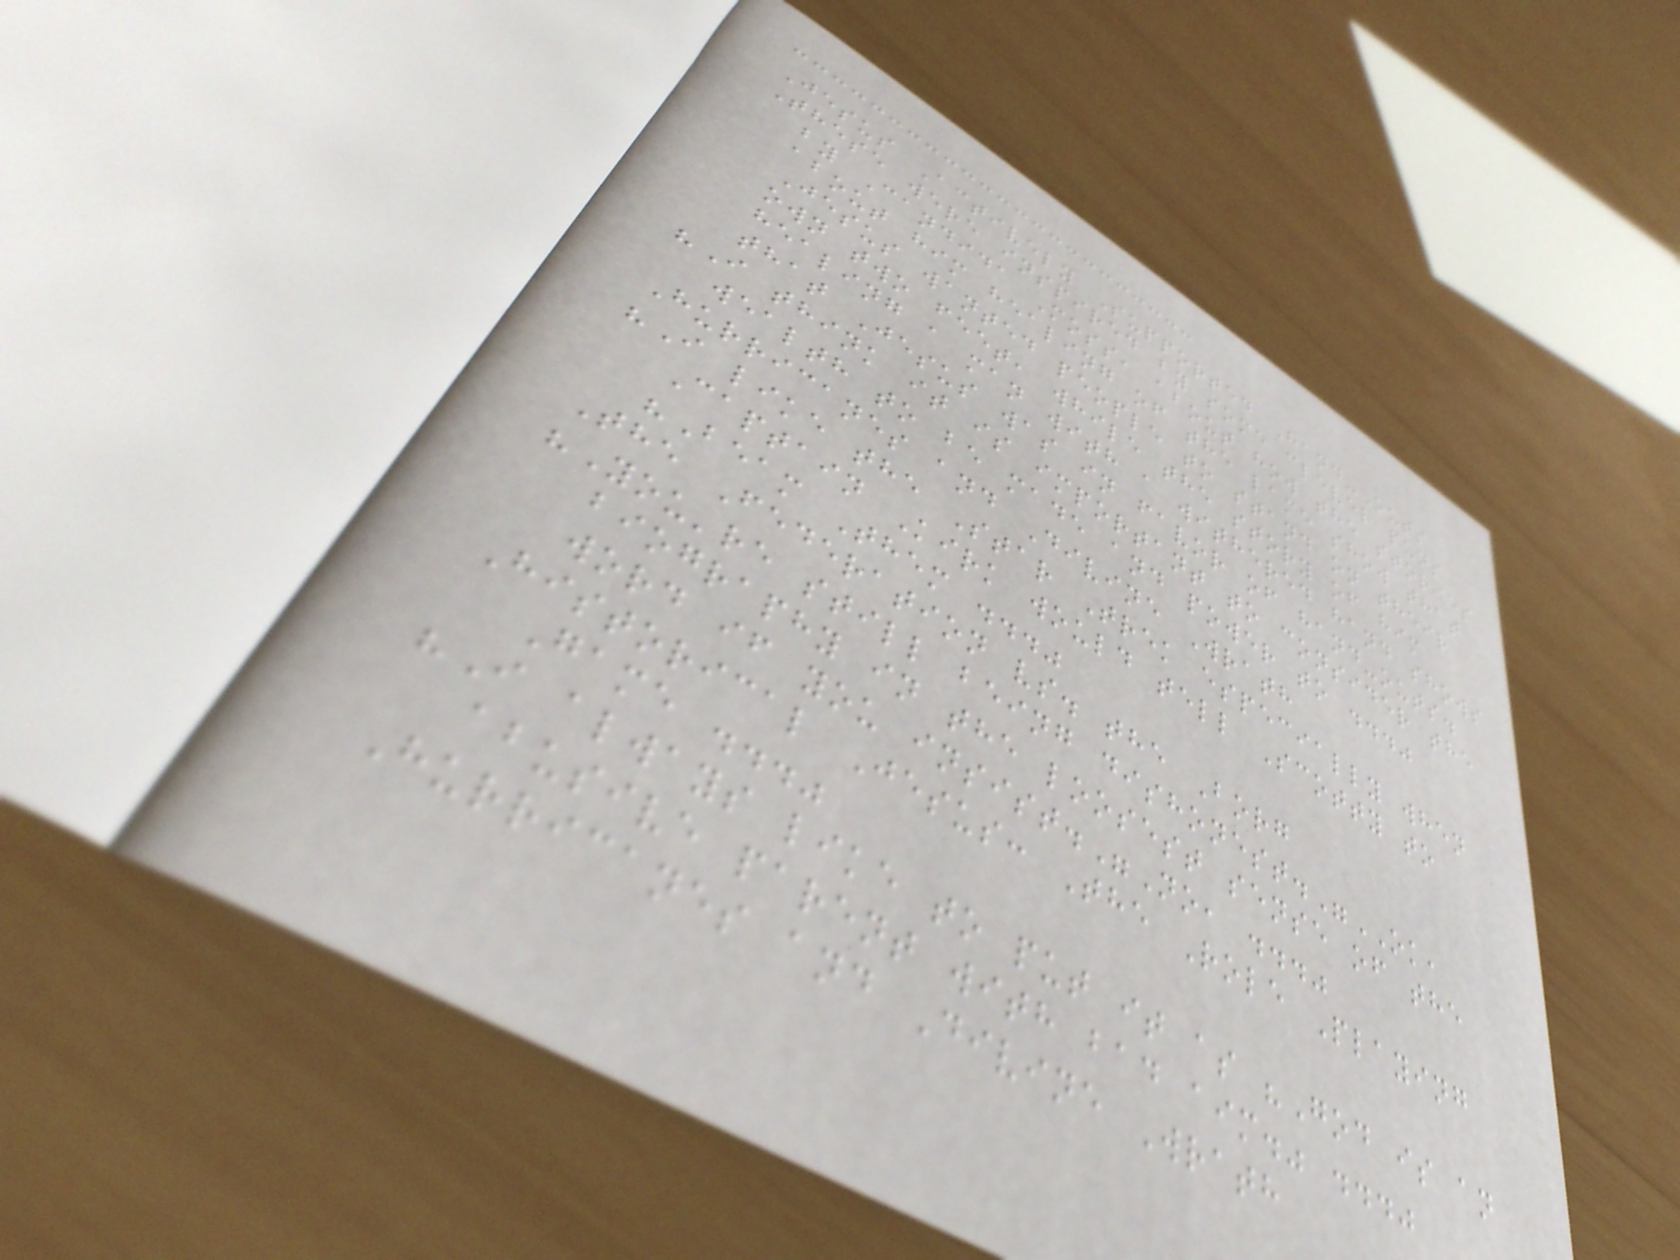Jesus Actively Supported Hand-Outs
These were inspired by some clever puns
by Candida Moss, about how the stories
about him healing of the lame show that
Jesus wanted people to stand on their
own two feet, while the story of him
healing a man with a withered hand shows
that Jesus was in favor of hand-outs.
"I think it is important to consider the
wealth to be made and power to ..."
Hurricanes and Divine Wrath
"I like the Star Trek especially when
Captain Kirk would tell Scotty to
"Beam Them ..."
The Federation vs. the Borg
"You're still being dishonest."OK,
biography in the loosest sense of the
word if you insist."No, ..."
Historical Jesus: The Role Playing
Game ..."
"I always like to put it as "God is an
abusive parent with bad aim." ..."
Hurricanes and Divine Wrath
